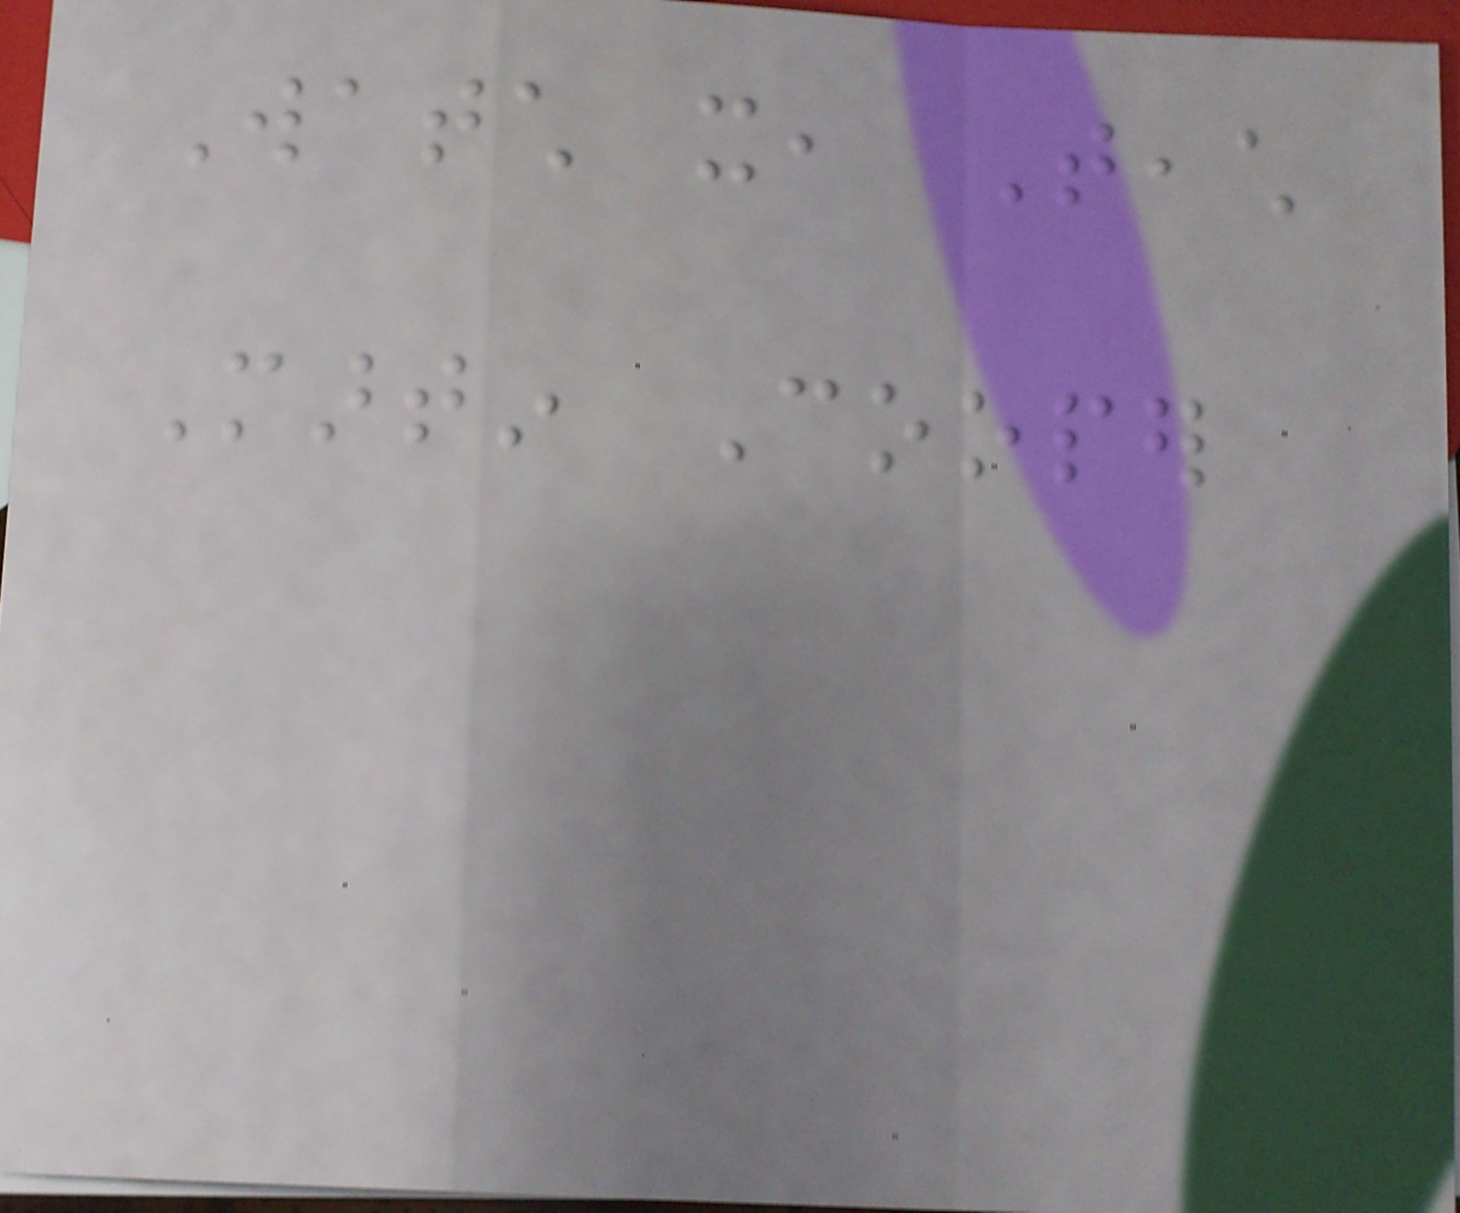Watch it, Teach
Martin Cooper
